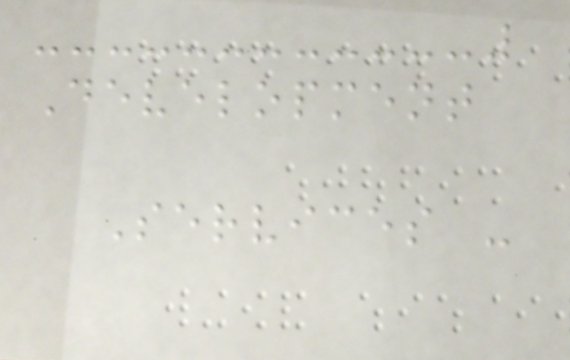Development
Services -
